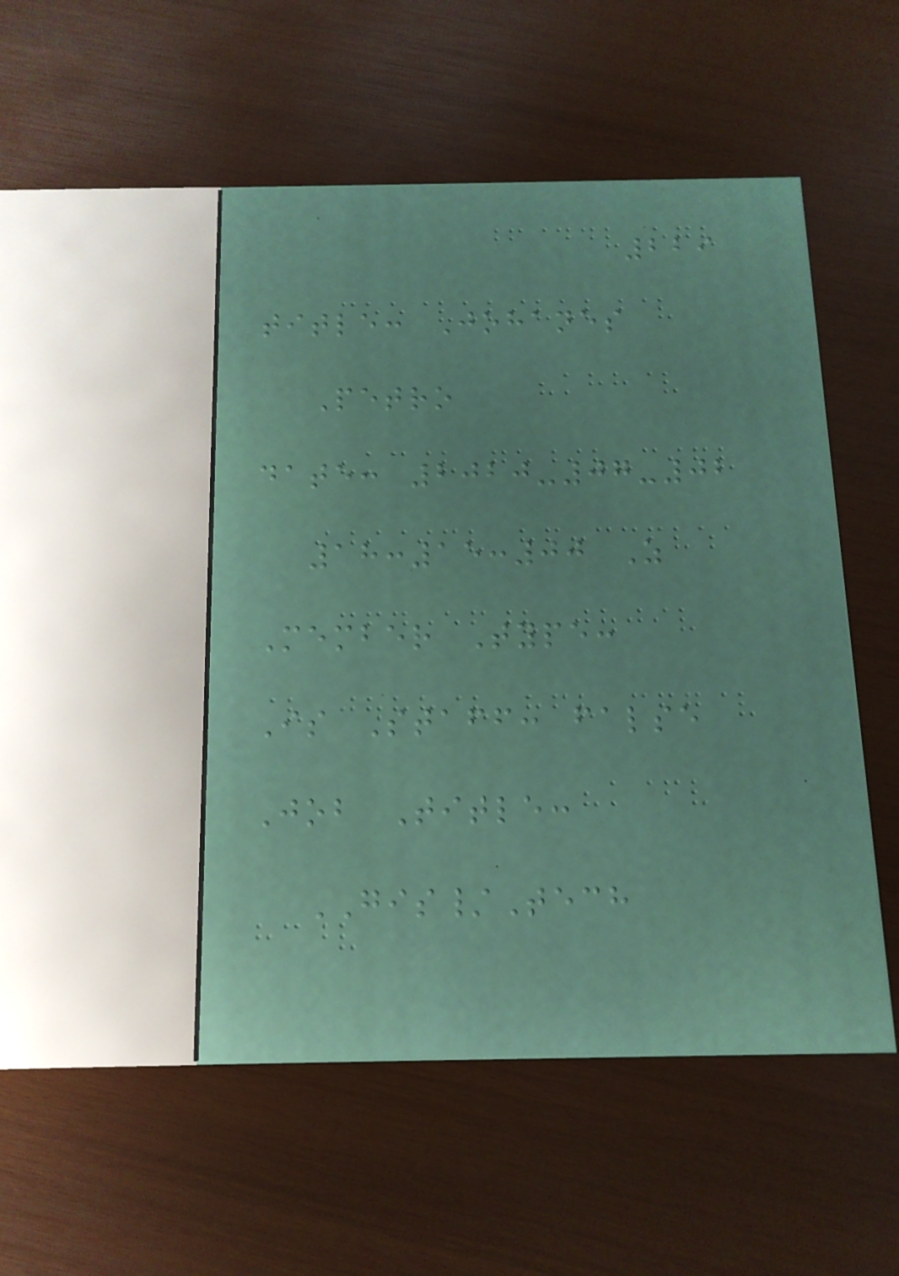229
title: Johanes
Petro
date: 2020-07-02
18:15:00 Z
Member Type:
Is Staff: false
Job Title:
GIS/Tech
